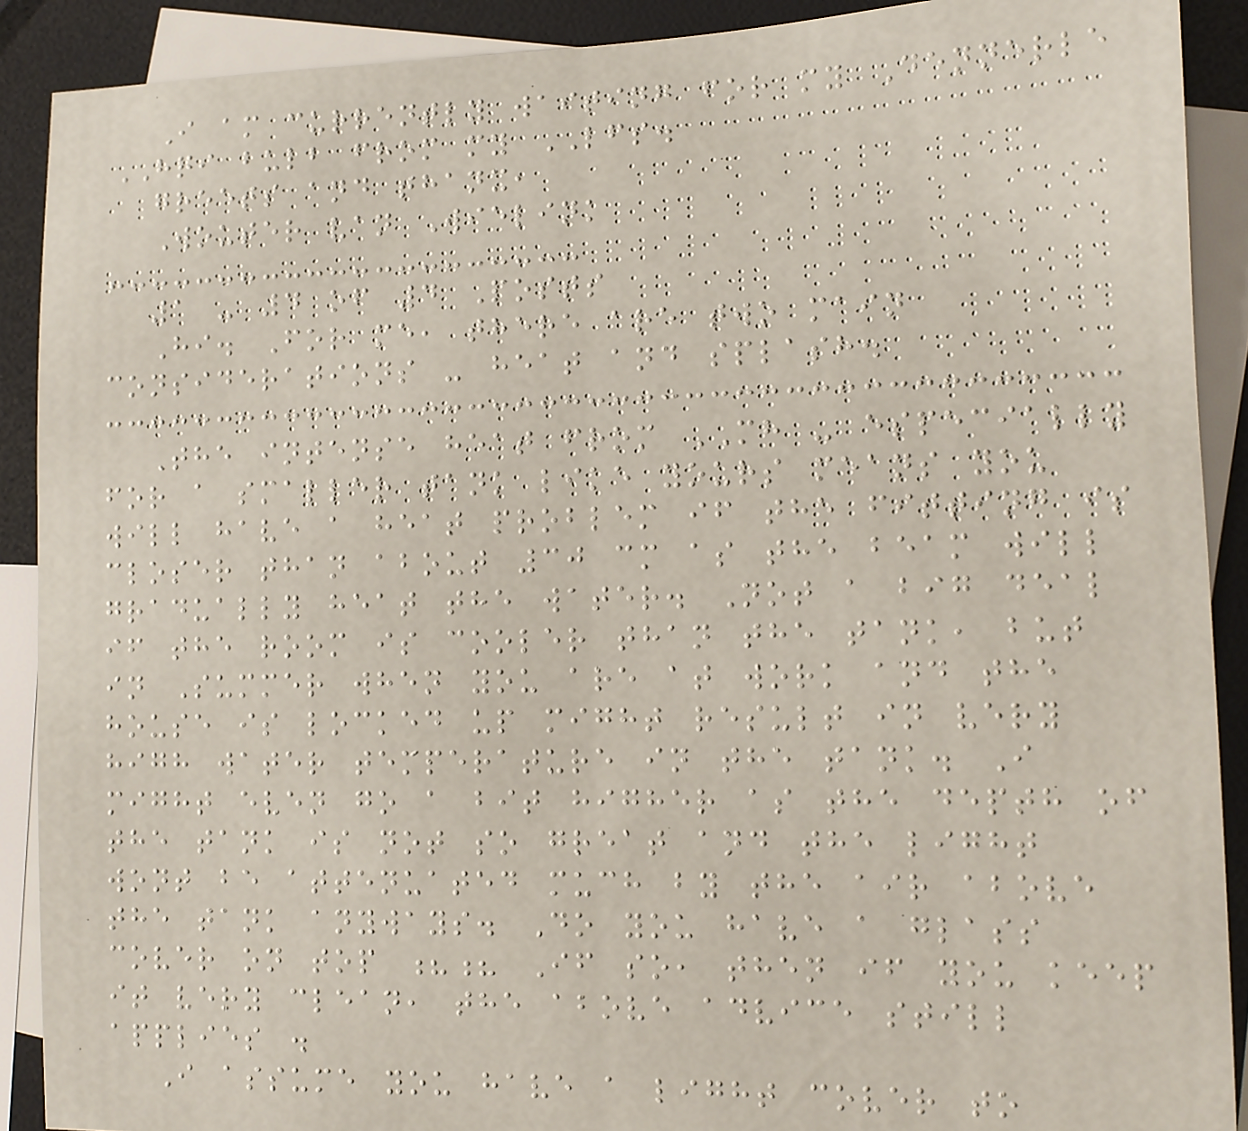I am currently waiting for my Dennerle
HQI bulb from my LFS.
greets and thanx,
Wouter van Wielink
1 - 4 of 4 Posts
Hi. For me, there are two main
considerations - heat and splash.
The intense heat from MH - especially
for a smaller tank like yours means you
will have a heat problem if the fitting is
closer than about 30 cm as the beam will
gradually heat the water. Not a big deal
if the room is cooler than the tank, but
in Summer when you are at work and the
house is locked up might result in very
high water temperature in the tank. I
might even go a bit higher as the depth of
the tank is not so great and the light
wont be attenuated much by the air above
the tank anyways. Do you have a glass
cover on top ?? If so, then if you keep
it very clean, the above advice still
applies .
I assume you have a light cover to
